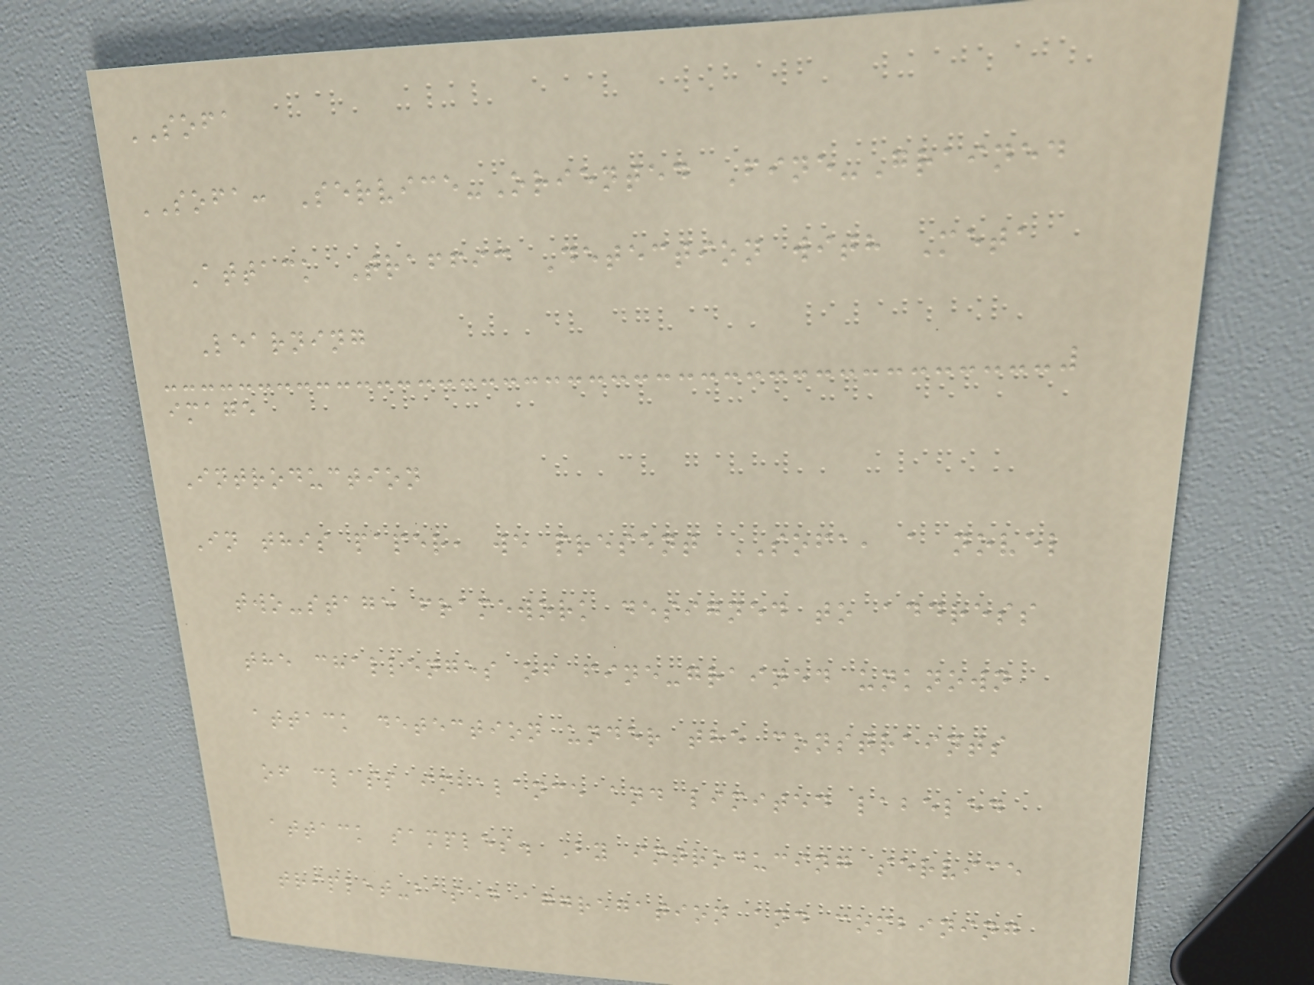SOFA
SOFA: Service-Oriented Fine-Grained
Attack Traffic Detection with Meta
Learning
image
Introduction
In this paper, we present SOFA, a novel
two-stage framework designed to address
the challenges of fine-grained unknown
attack detection under the constraints
of class imbalance and limited labeled
attack samples. By introducing service
triplet-based aggregation and combining
